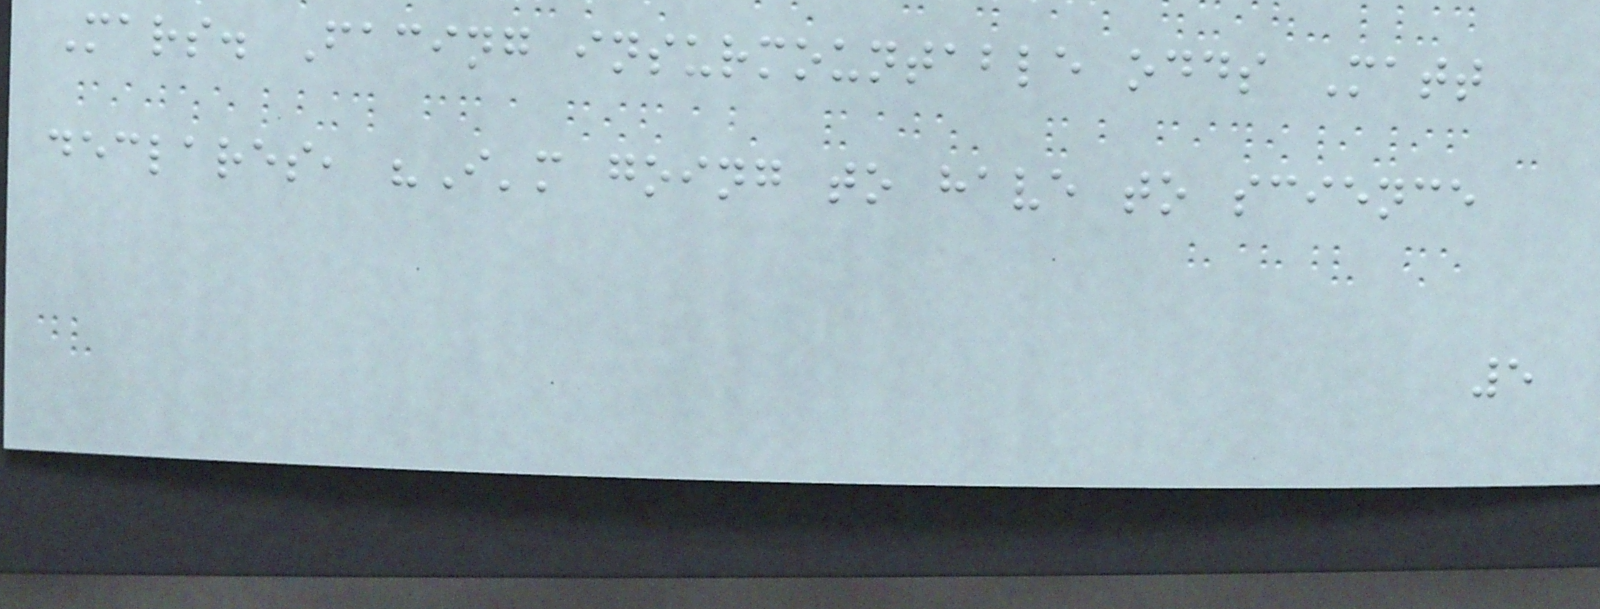Mars. Facing insurmountable odds Matt
declares, "I'm going to have to science
5
